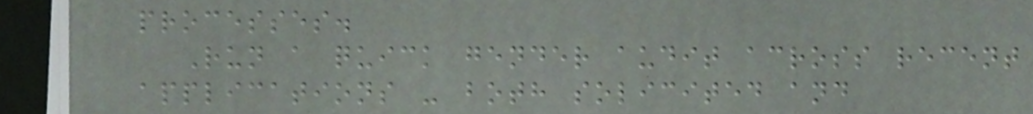processes.
Run a quick gender audit across recent
applications - both solicited and
